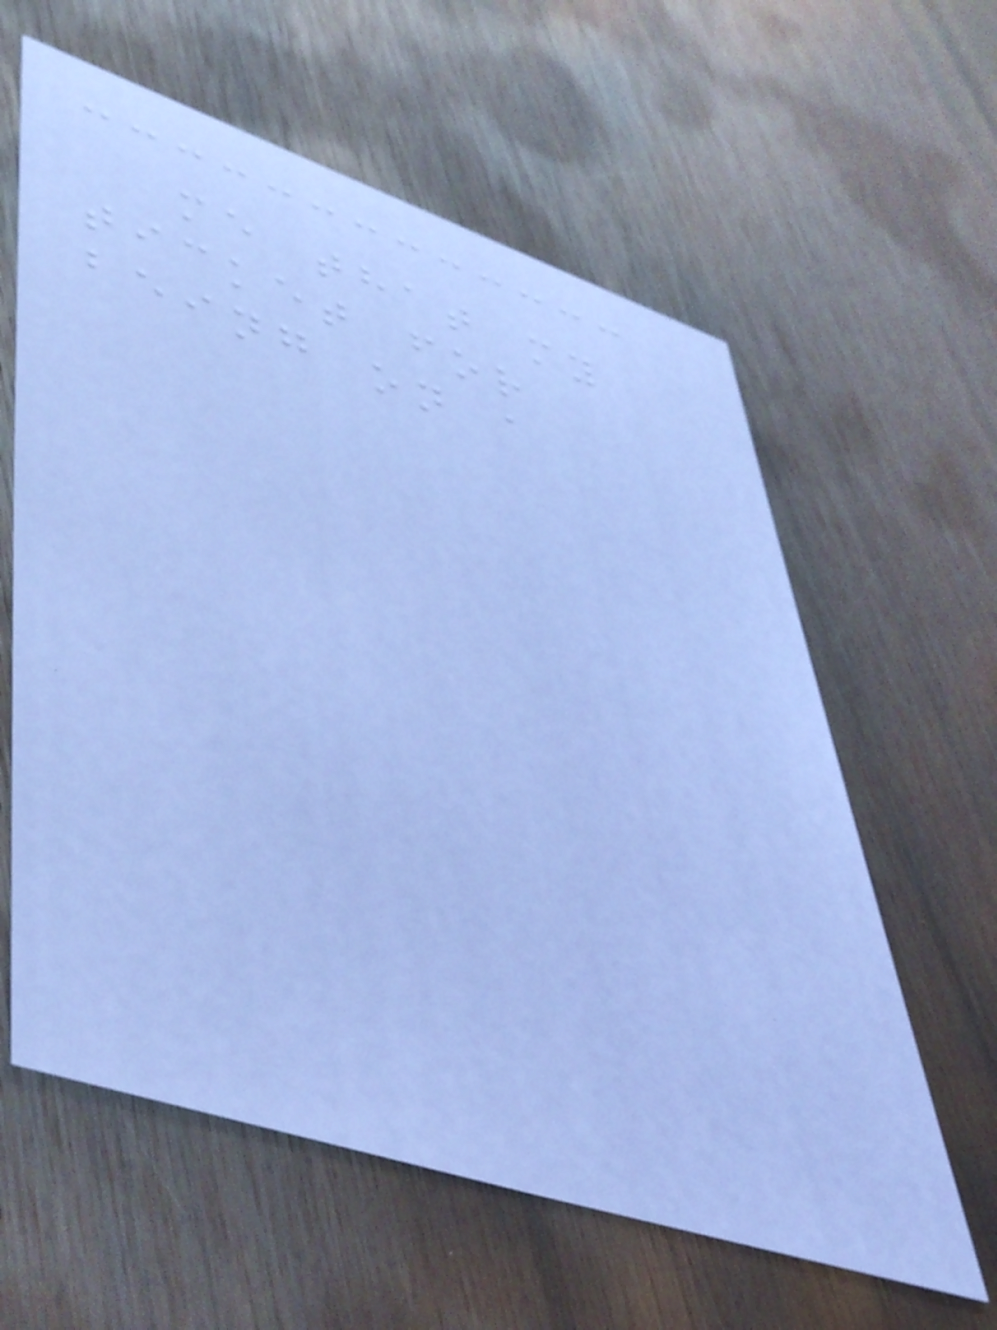me that my
ticket for
being on a
